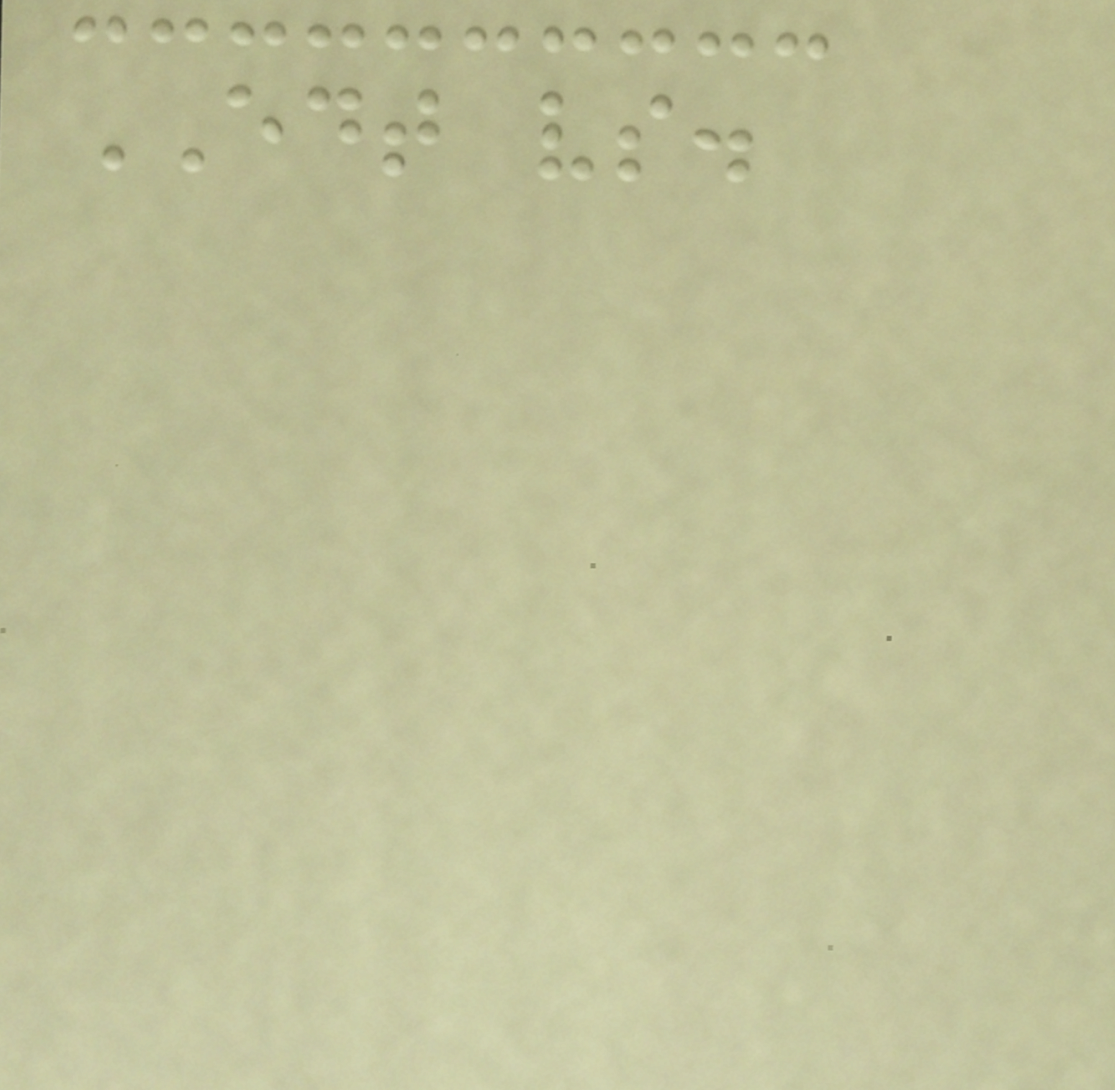EDT vs.
